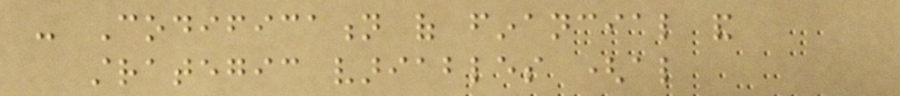- Codification of financial and
strategic variables (also
